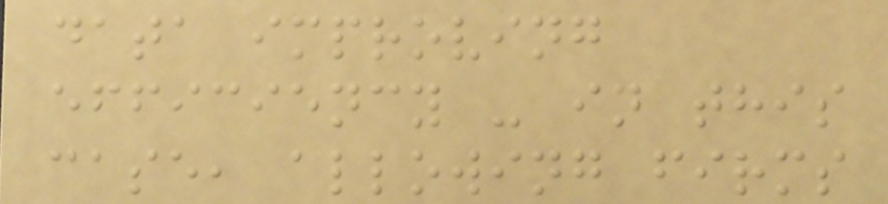data improving
efficiency - in this
case, allowing firms
